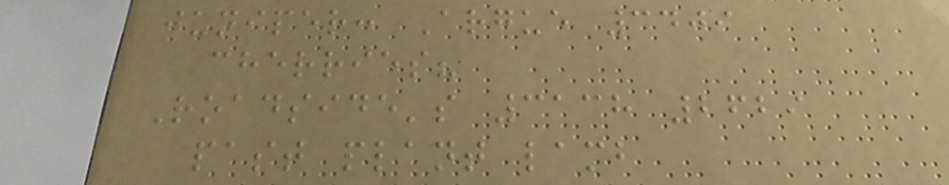juniper: Argue 3409
cherries?
Roadside's 3138 2629
past plant lamb
